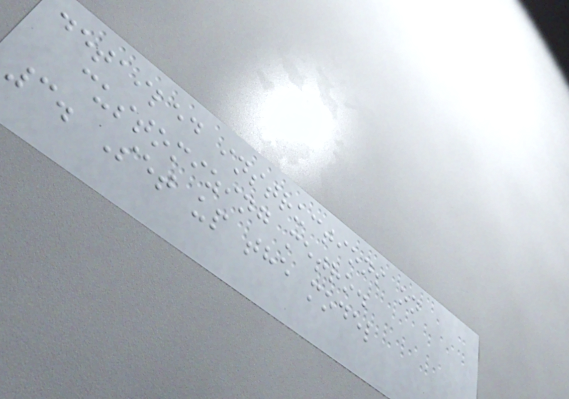detailed instructions on
customizing metro.
3. Set up the model
